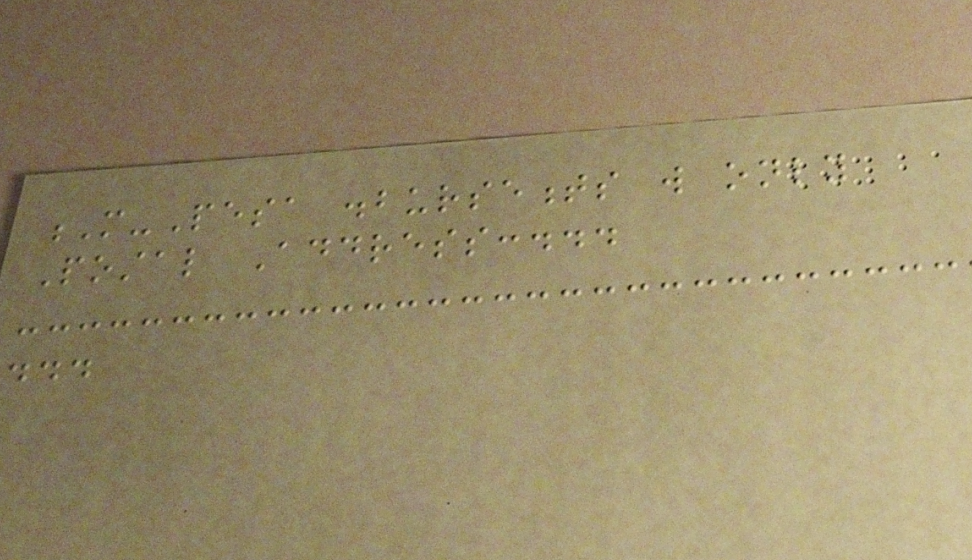M-Pesa disbursements will only
Postal Address:...
...
